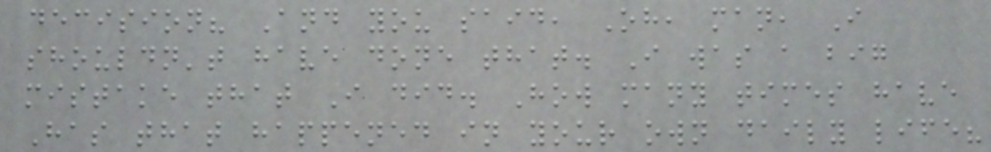decision? And you said, Oh, man, I
shouldn't have done that. I was a big
mistake that I did. How many times have
Has that happened in your own daily life?
